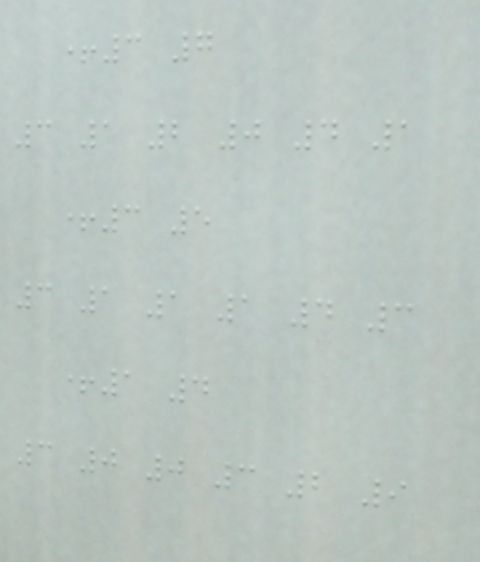+3 7
3 1 2 0 4 1
+3 5
3 1 1 1 4 3
+1 4
3 0 0 3 2 9
